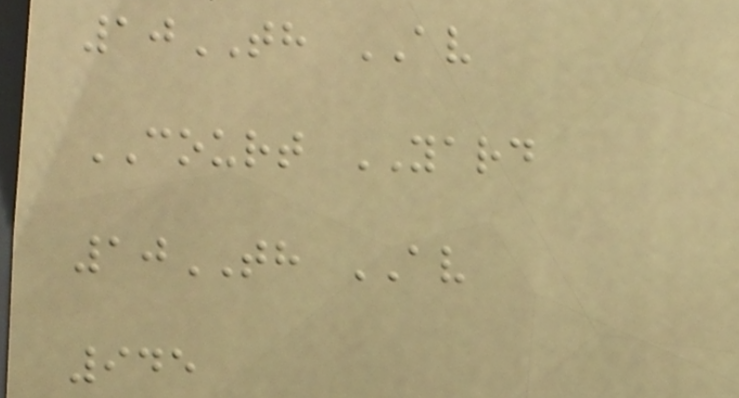10TH AV
COURT YARD
10TH AV
945
